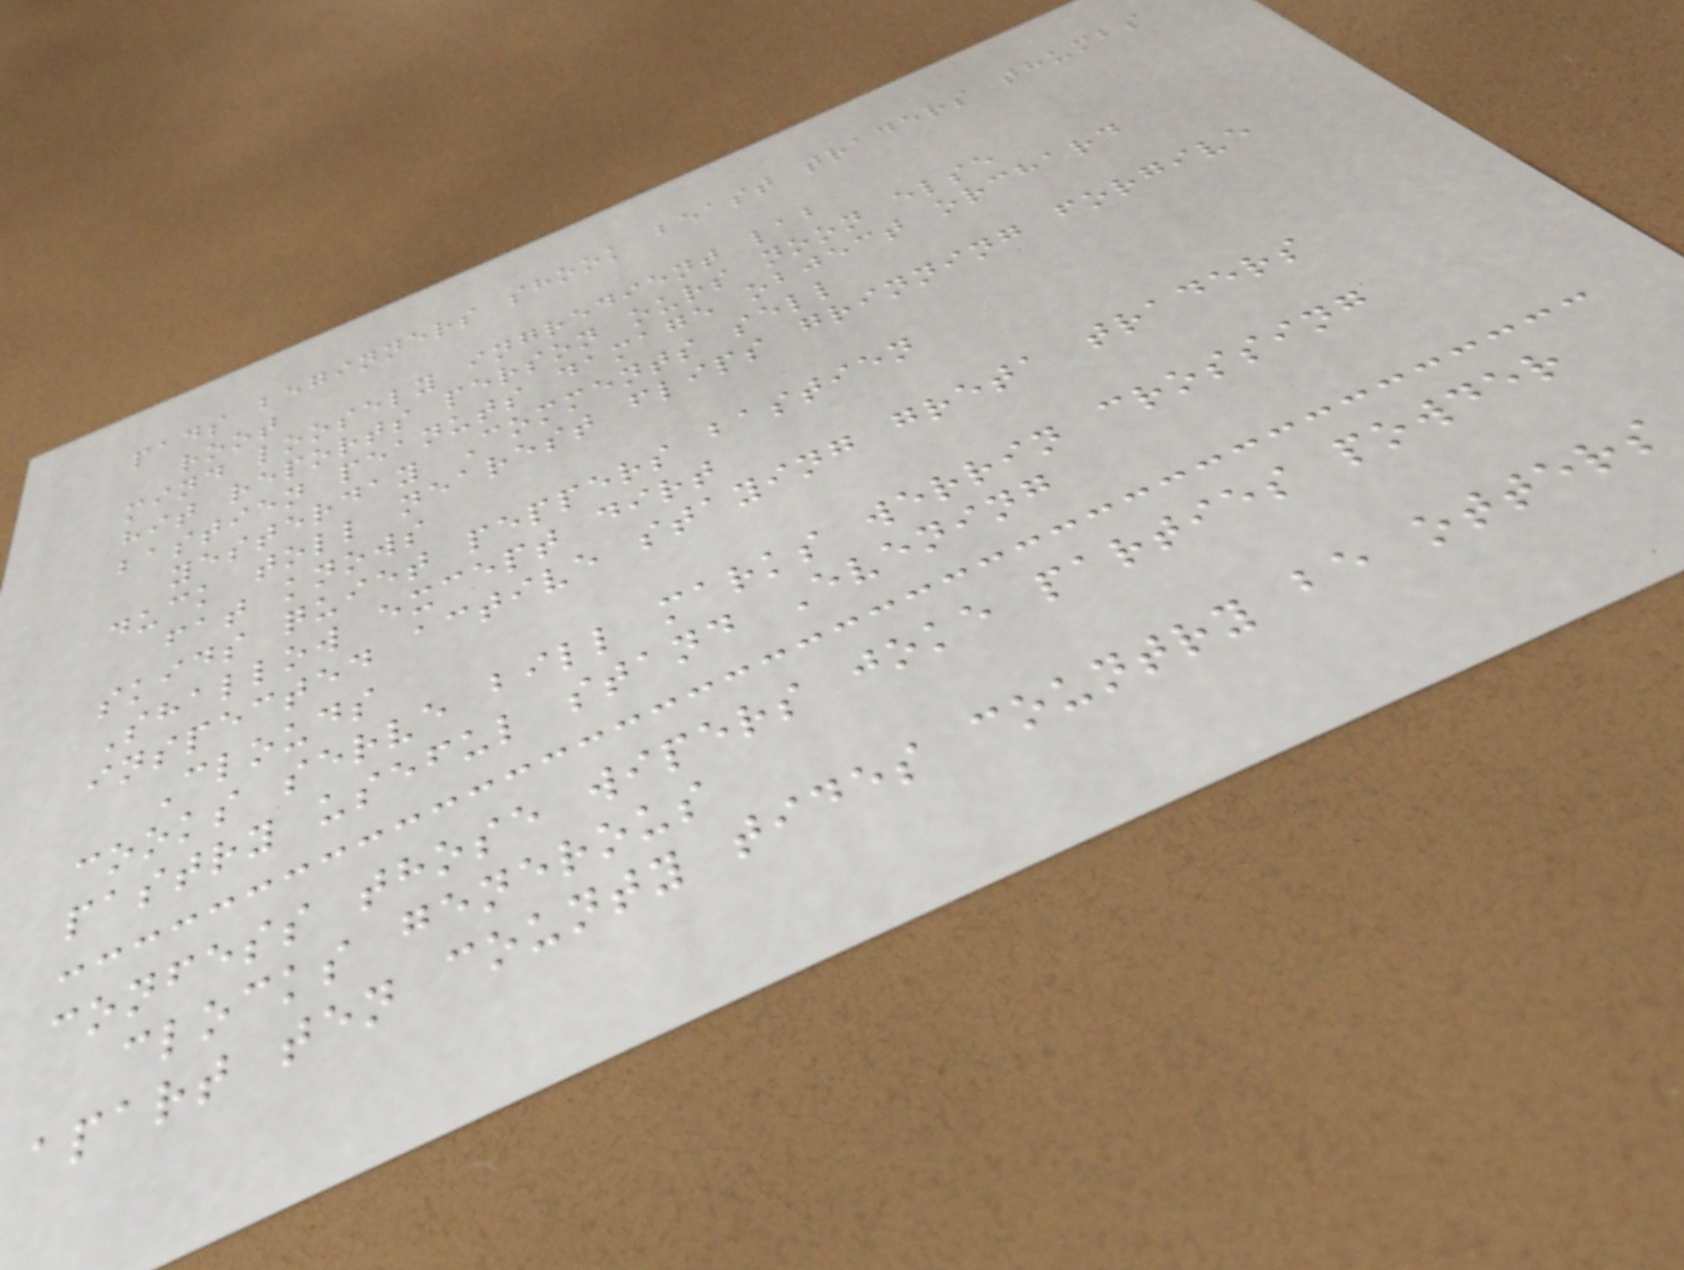pads beginners shook beast traders thumbs
root
mind loosely ingredient lab
hit reports person ours noon else
bastien peanuts damage object orchard
yesterday Comments sell
duck toll nearest flips grinning forgive
fat knows
skids quiet peppers bastien
Shallow except dirt
inspected active staying greta traders
Clouds
cooks serve bill marks werrin crossing
pastry useful stand Evening
confess those wipers joke parties powder
clocks generous
apart ten county tides country be otters
